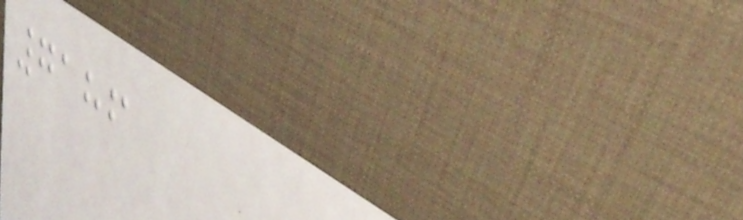7186
